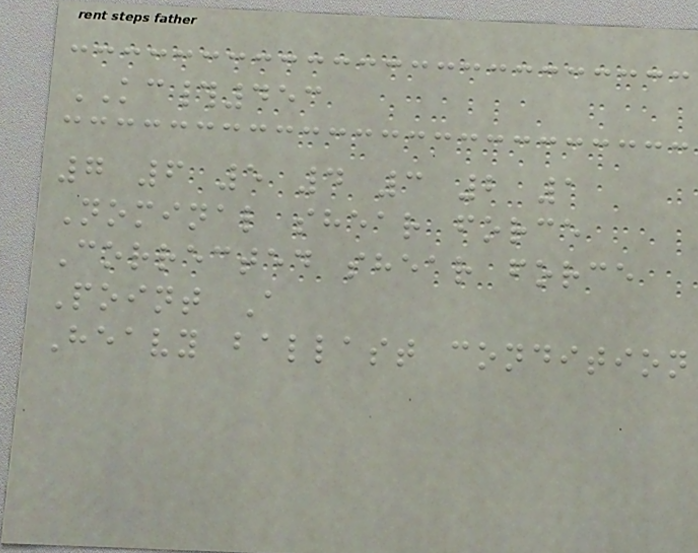KC#453
7 6 5 4 3 2 1
Nominal shear force
Corrected shear force
Point A
Heavy ballast condition
